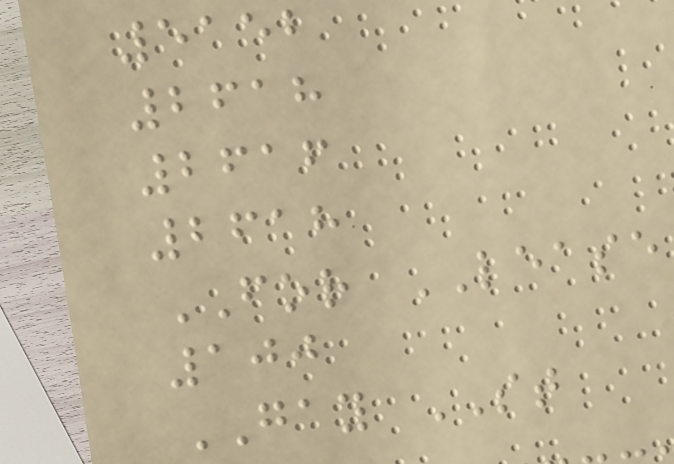5152
2618
2616
2618
FOR LEASE
100
GAY ST
